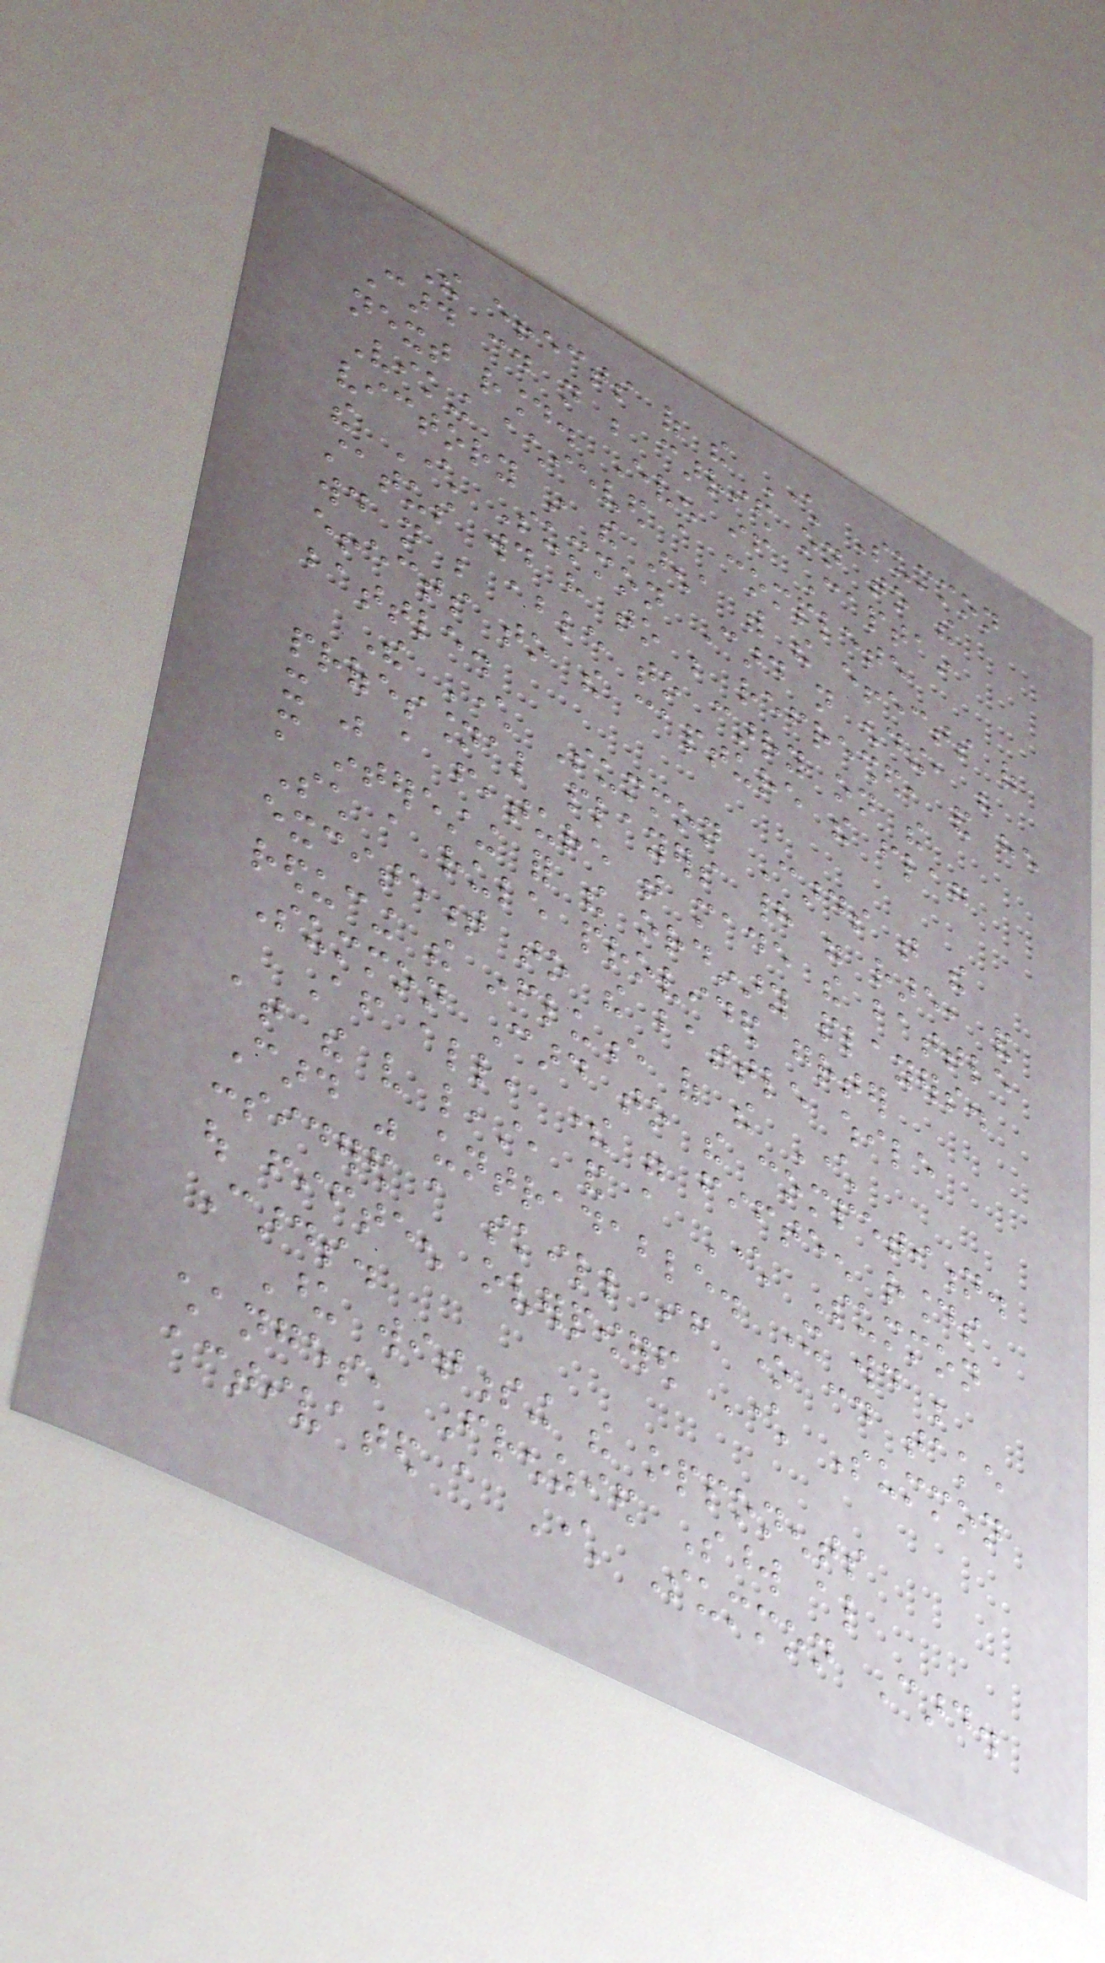The effects of the Character Summon
Card could not be carried on to the
next round. Even if Captain
Viking achieved a complete
victory in the arena with the effects of
the Character Summon Card not ending, his
status would have to be refreshed, and he
would not be able to carry on the
effects to the capture the flag
battle.
The Character Summon Cards that the
professional players had were rare, and
it was a feature that made the battle
more interesting for the ordinary players.
Such a rule provided greater
excitement to the battle while
reducing the influence of the Character
Summon Card to the competition.
After all, there were fifteen rounds
at the very least, and a Character Summon
Card was untradable. It would be
considered a skill if one could take
out fifteen overpowered Character Summon
Cards.
Upon witnessing the opponents
changes, Frenzied Sword also
activated a Character Summon Card.
